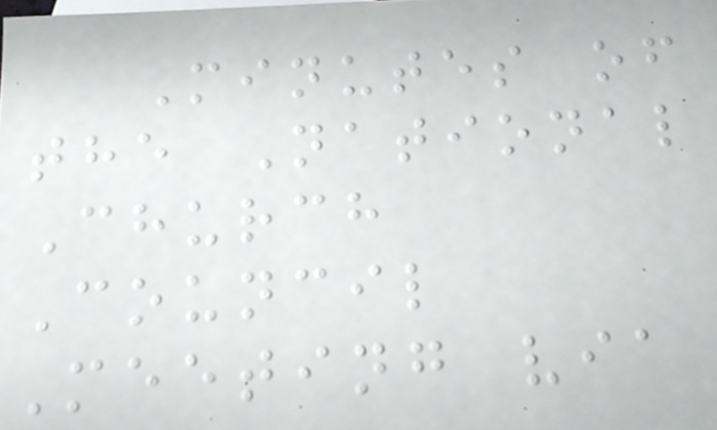Minutes of
the National
Church
Council
Meeting via
